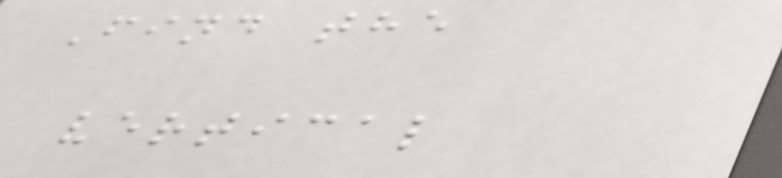Find the
vertical
